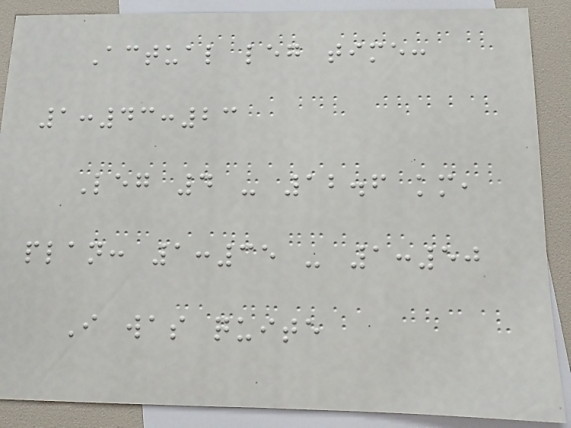Actual leg time:
1:43:23
Leg 4 - 12.6 km,
plan: 1:35 - 1:50
I was quite
